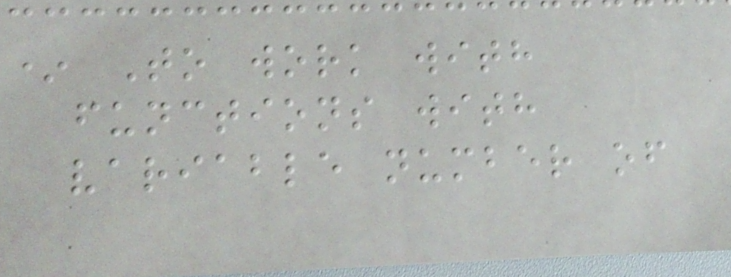* To work with
functions with
variable number of
